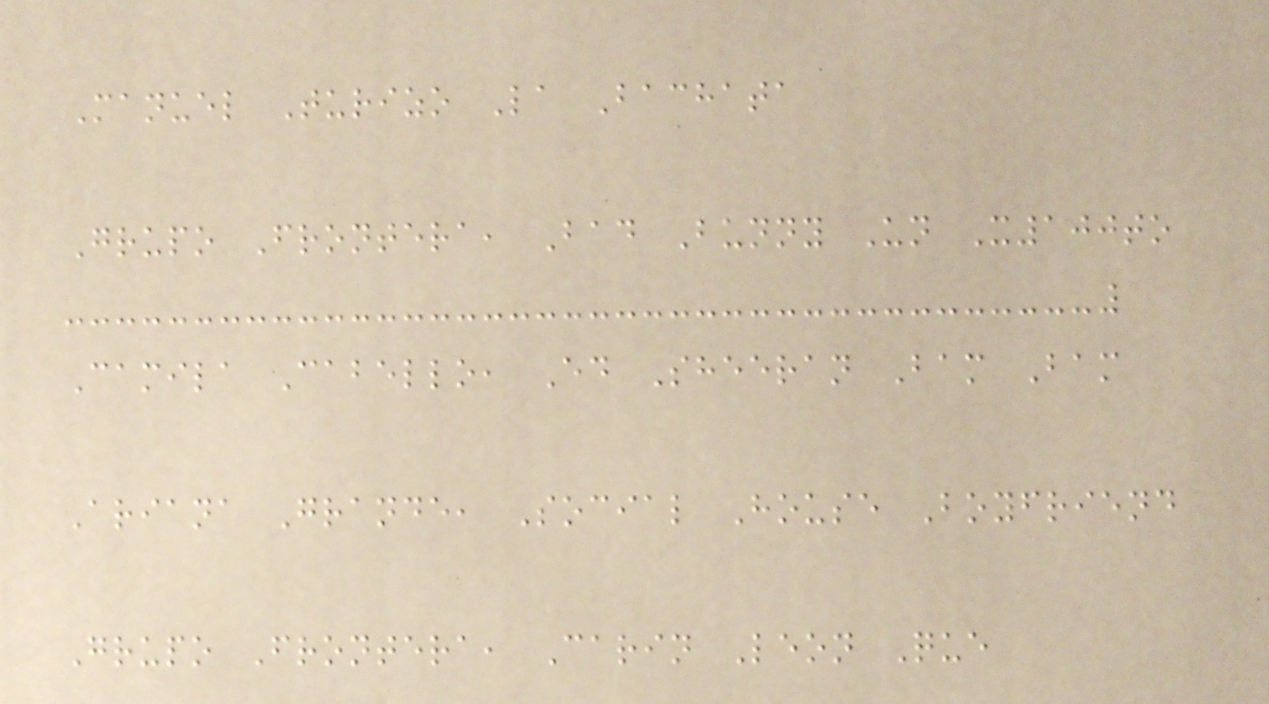Manuel Turizo La Bachata
Grupo Frontera, Bad Bunny Un X100to
Camila Cabello, Ed Sheeran Bam Bam
Ariana Grande, Social House Boyfriend
Grupo Frontera, Carin Leon Que
